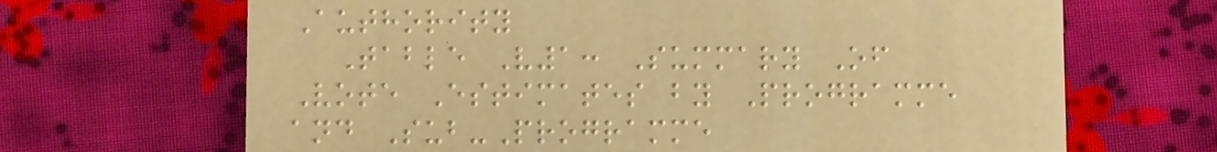Authority
Table V1: Summary Of
Vote Estimates by Programme
and Sub-Programme
